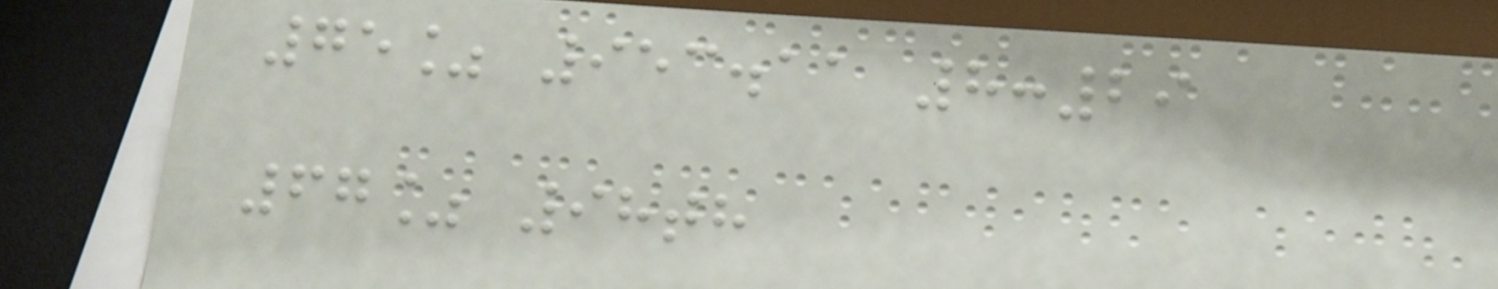75% 953.11 8:29
67% 98th
